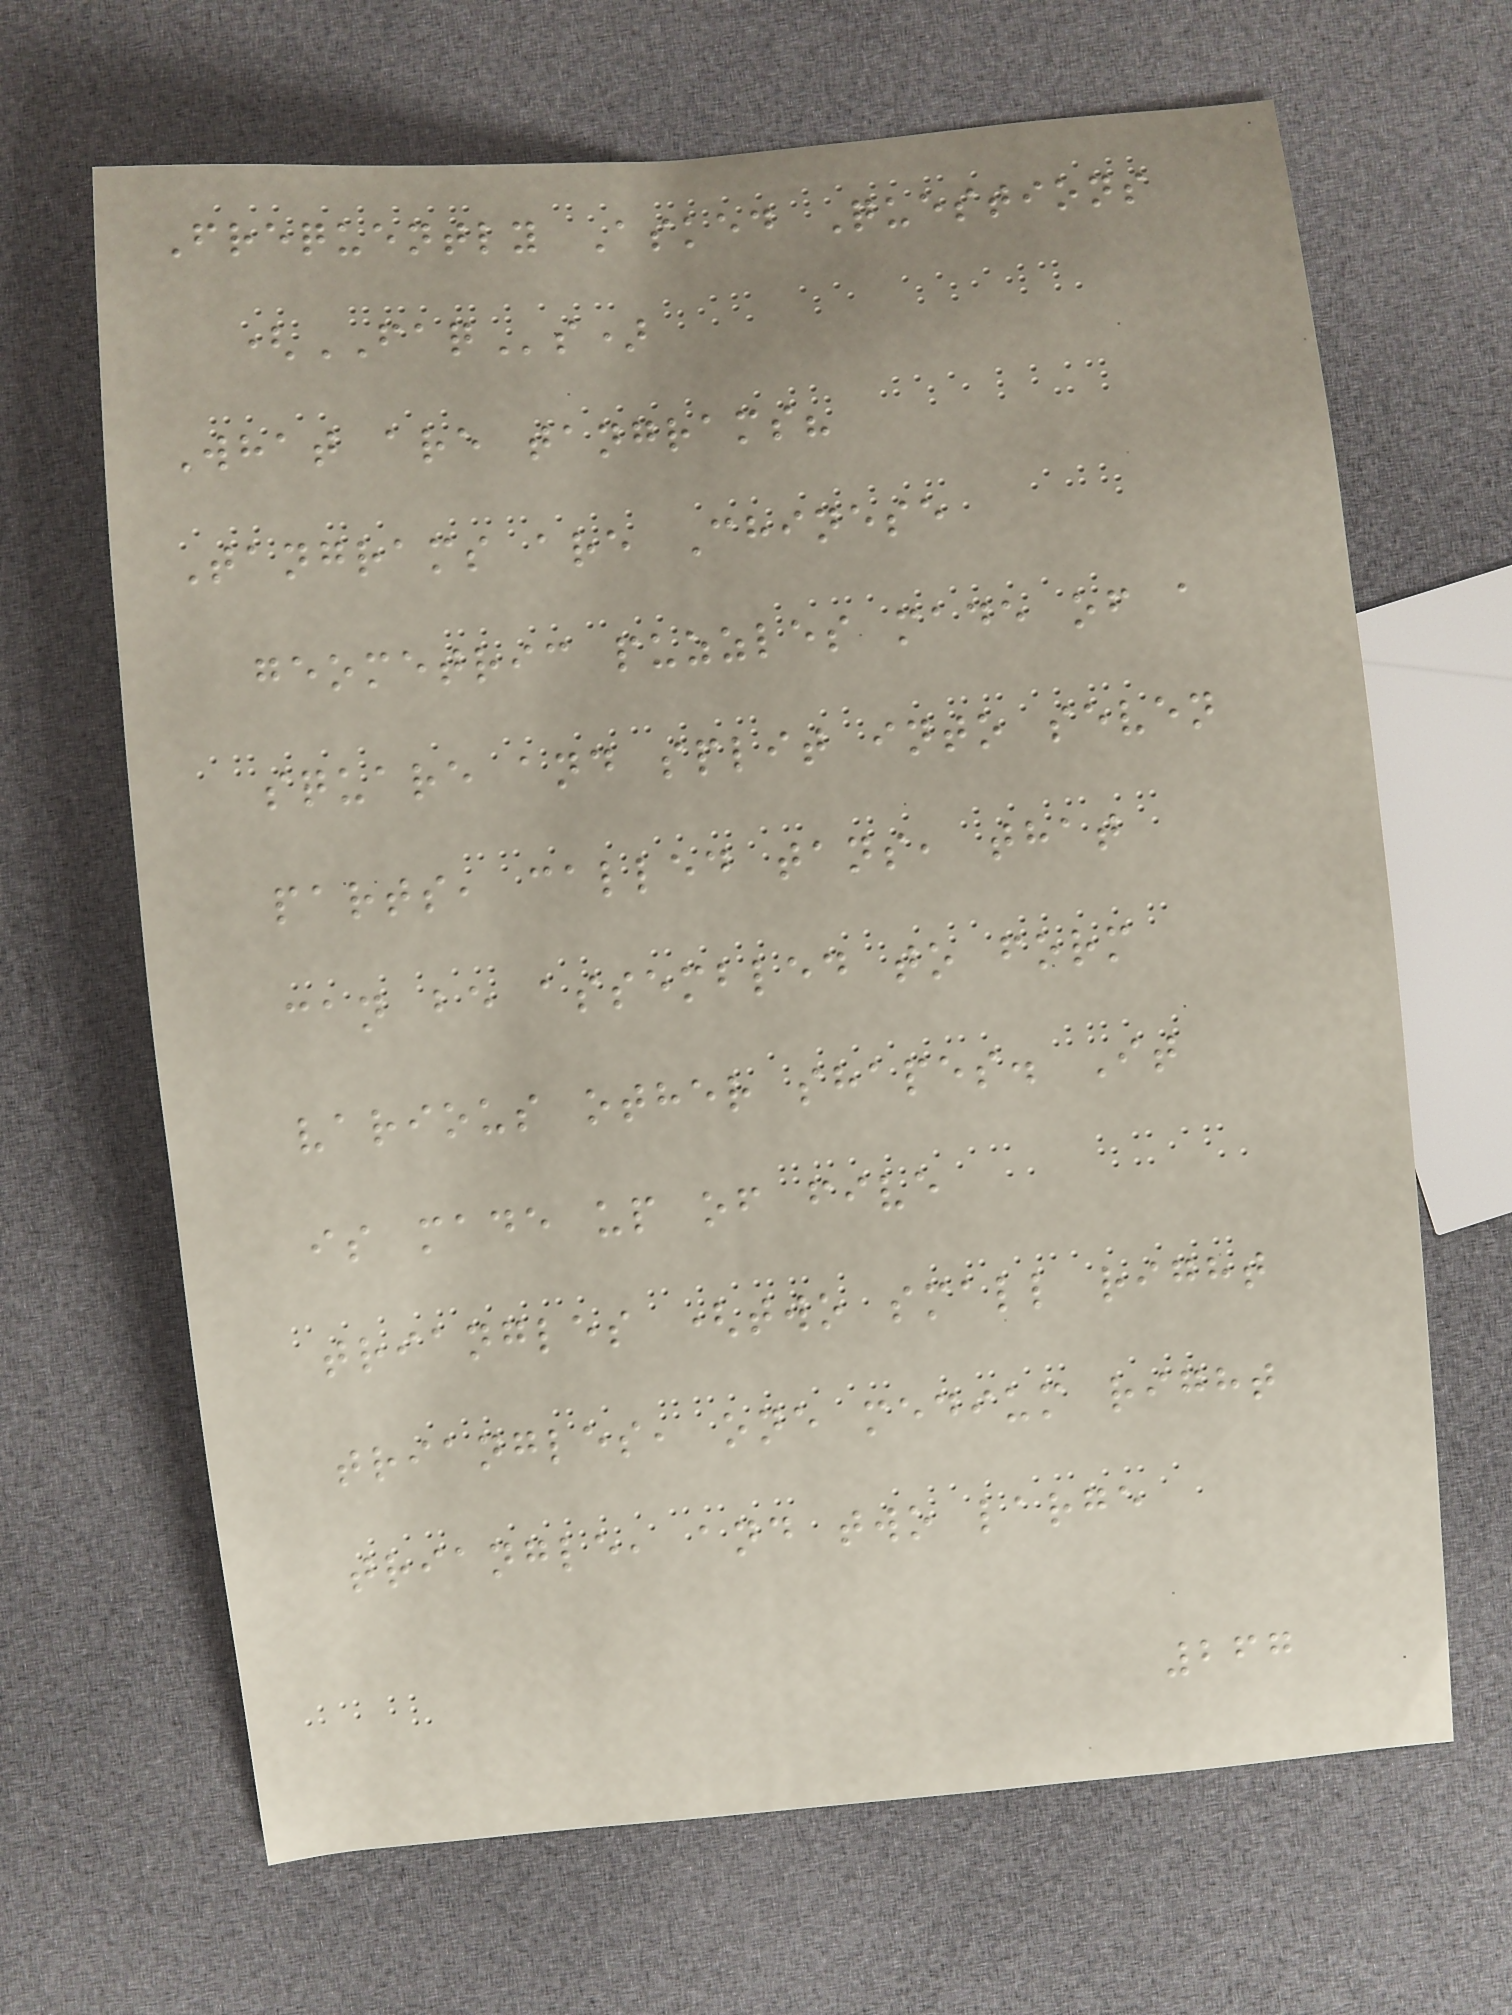Frequently Asked Questions
(FAQs)
What are tangrams?
Tangrams are Chinese
geometric puzzles made of a
square and split into seven
parts, called tans, that
can be assembled to form
various other shapes. It
is made up of five
triangles (two small right
triangles, one medium right
triangle, and two large
267
